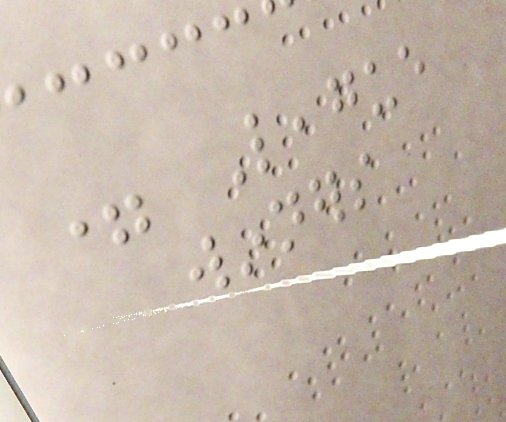= League
winners
